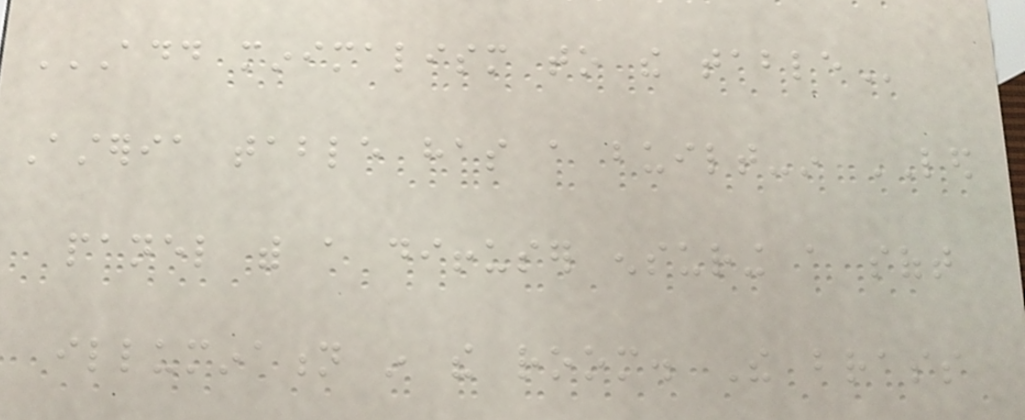ADD MINIMALISM TO THE TABLE
Asteria table has a built-in LED
panel with a diffuser ensuring a soft
illumination in the room. The brass
